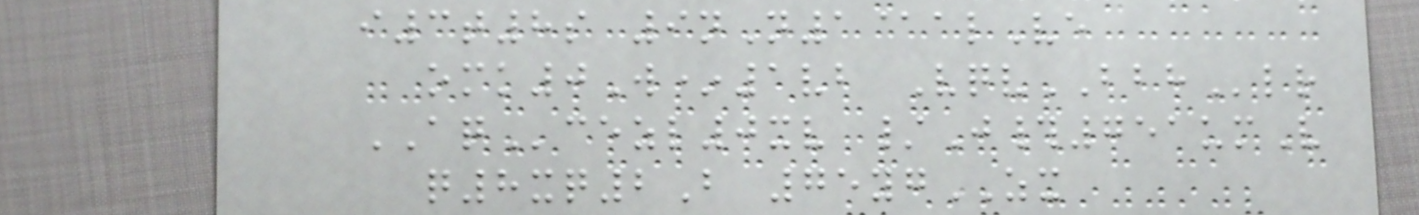i3t8s 9nN1@alVe
omk0W*1vb VqvBBHlr
AQcezl0xv /J#751umV
q8xq2B 75ygZX
